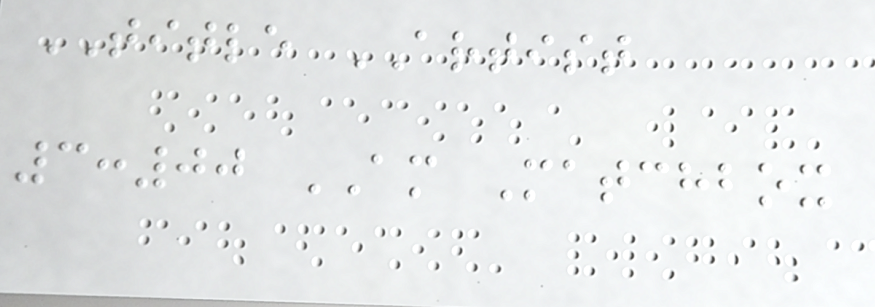TITLE ARTIST
3:00 AM Matchbox
